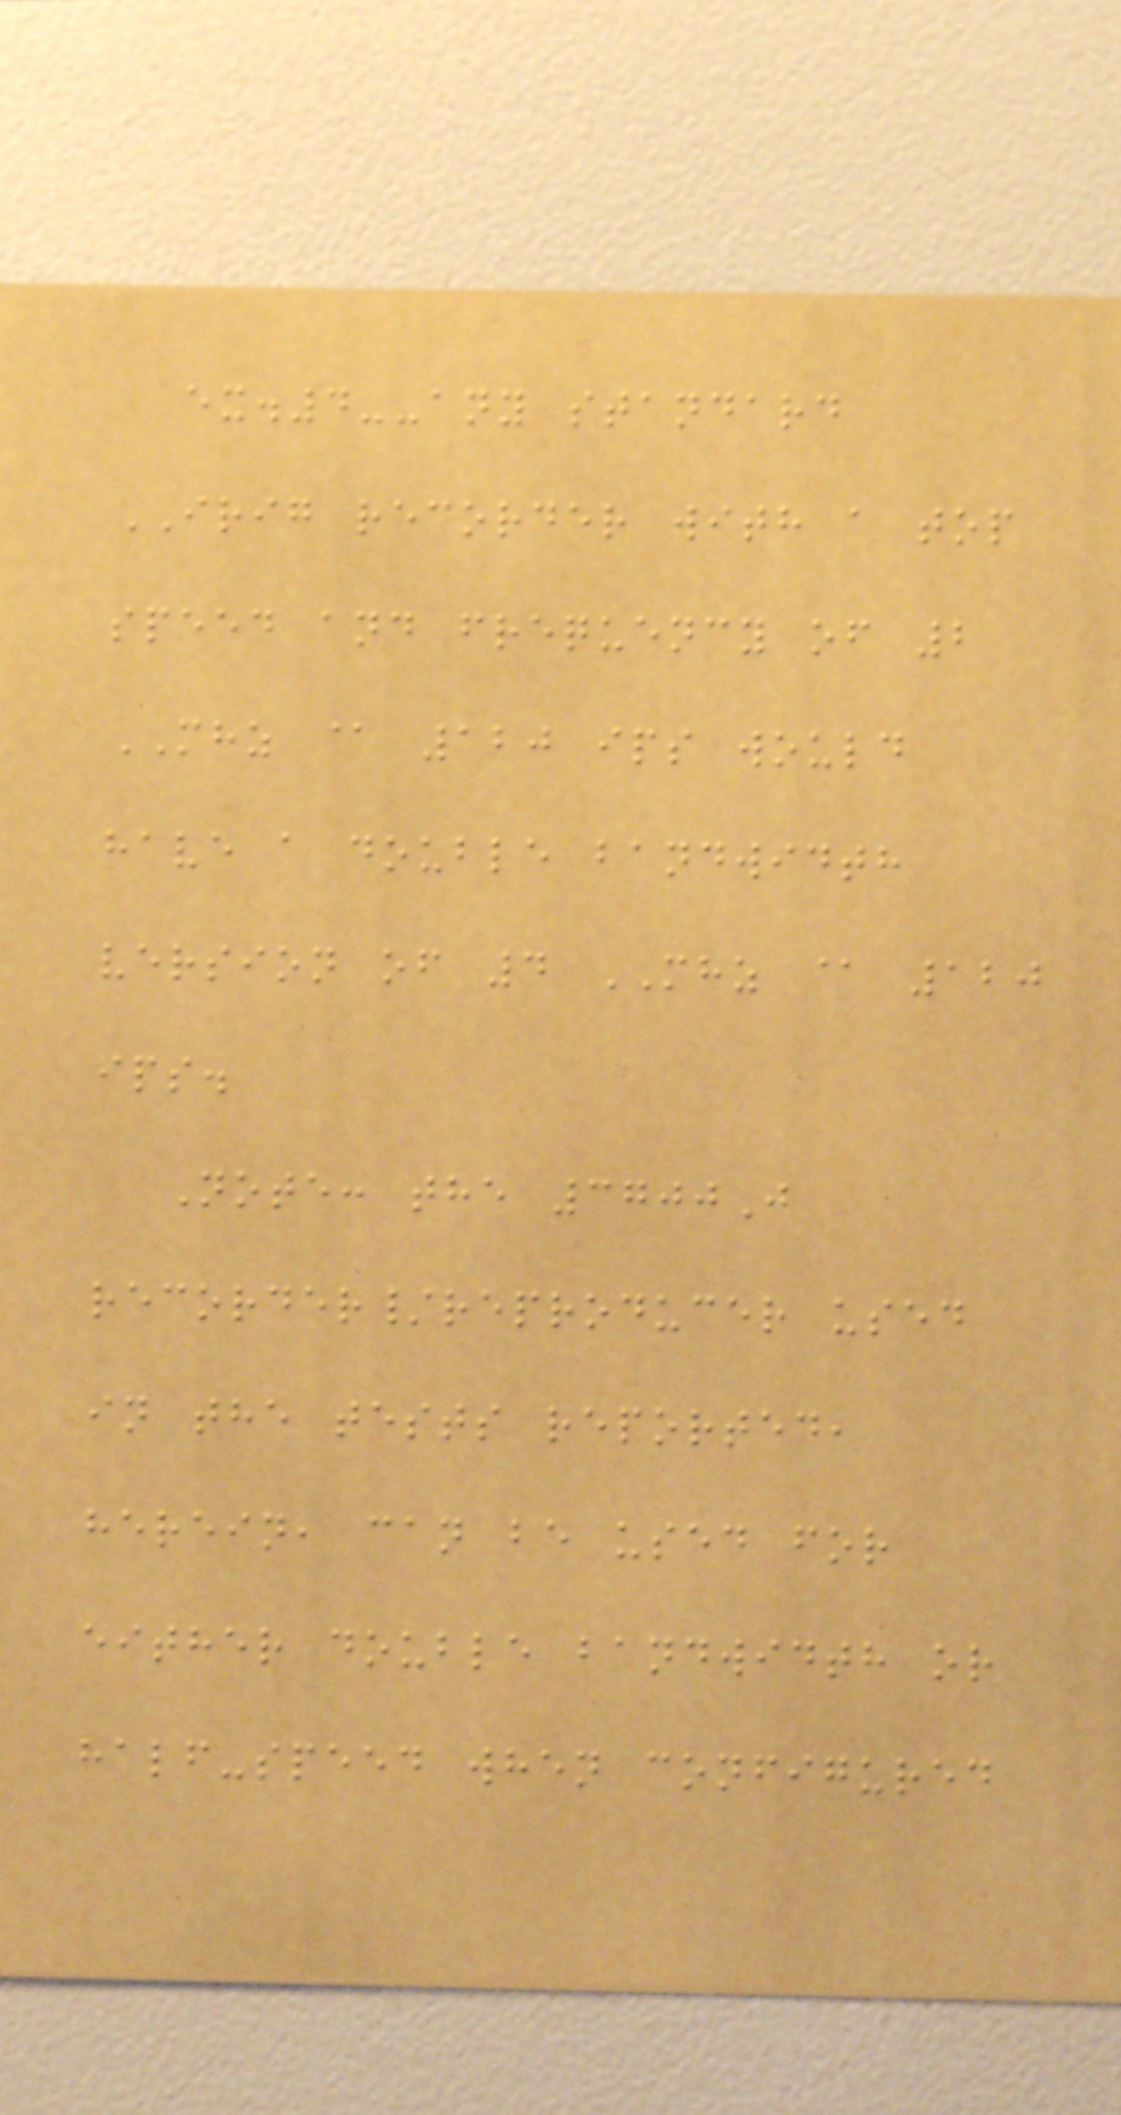ex.4--any standard
IRIG recorder with a top
speed and frequency of 2
MHZ @ 120 ips would
have a double bandwidth
version of 4 MHZ @ 120
ips.
Note: the 3700J
recorder/reproducer used
in the tests reported,
herein, can be used for
either double bandwidth or
half-speed when configured
